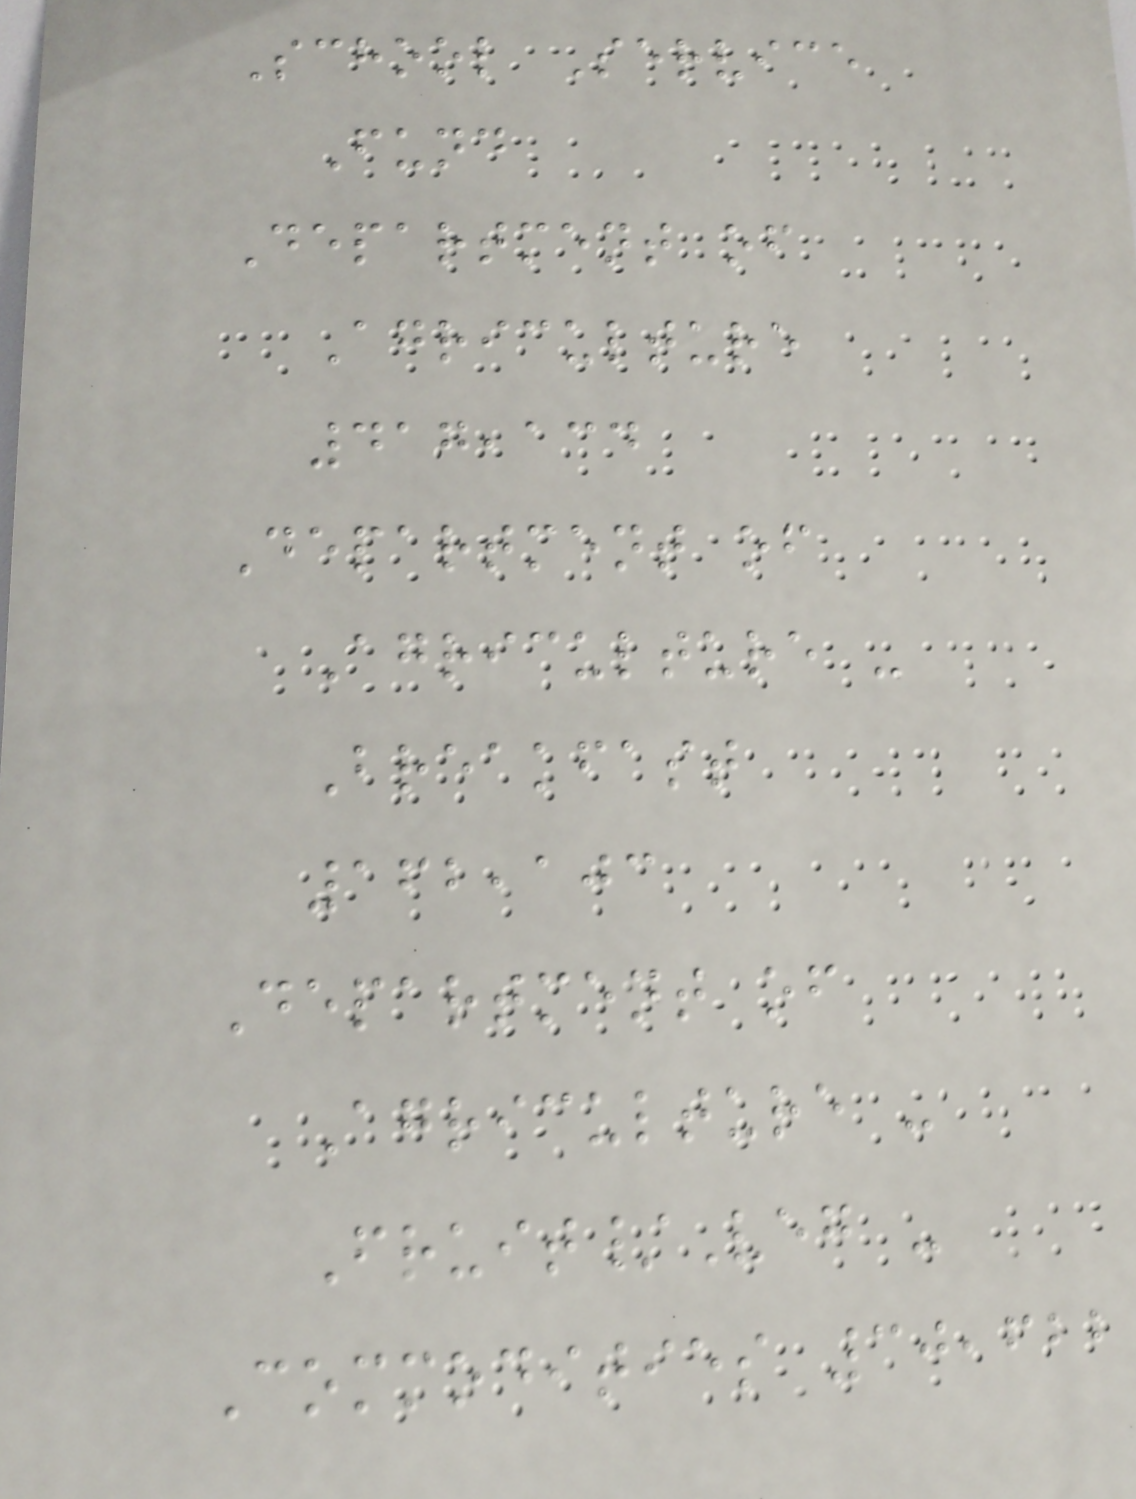School Service
Fund
Department of
Agriculture
417,134
Department of
Agriculture -
Breakfast
162,103
Department of
Agriculture -
Fruit/Veg -
Commodities 30,622
